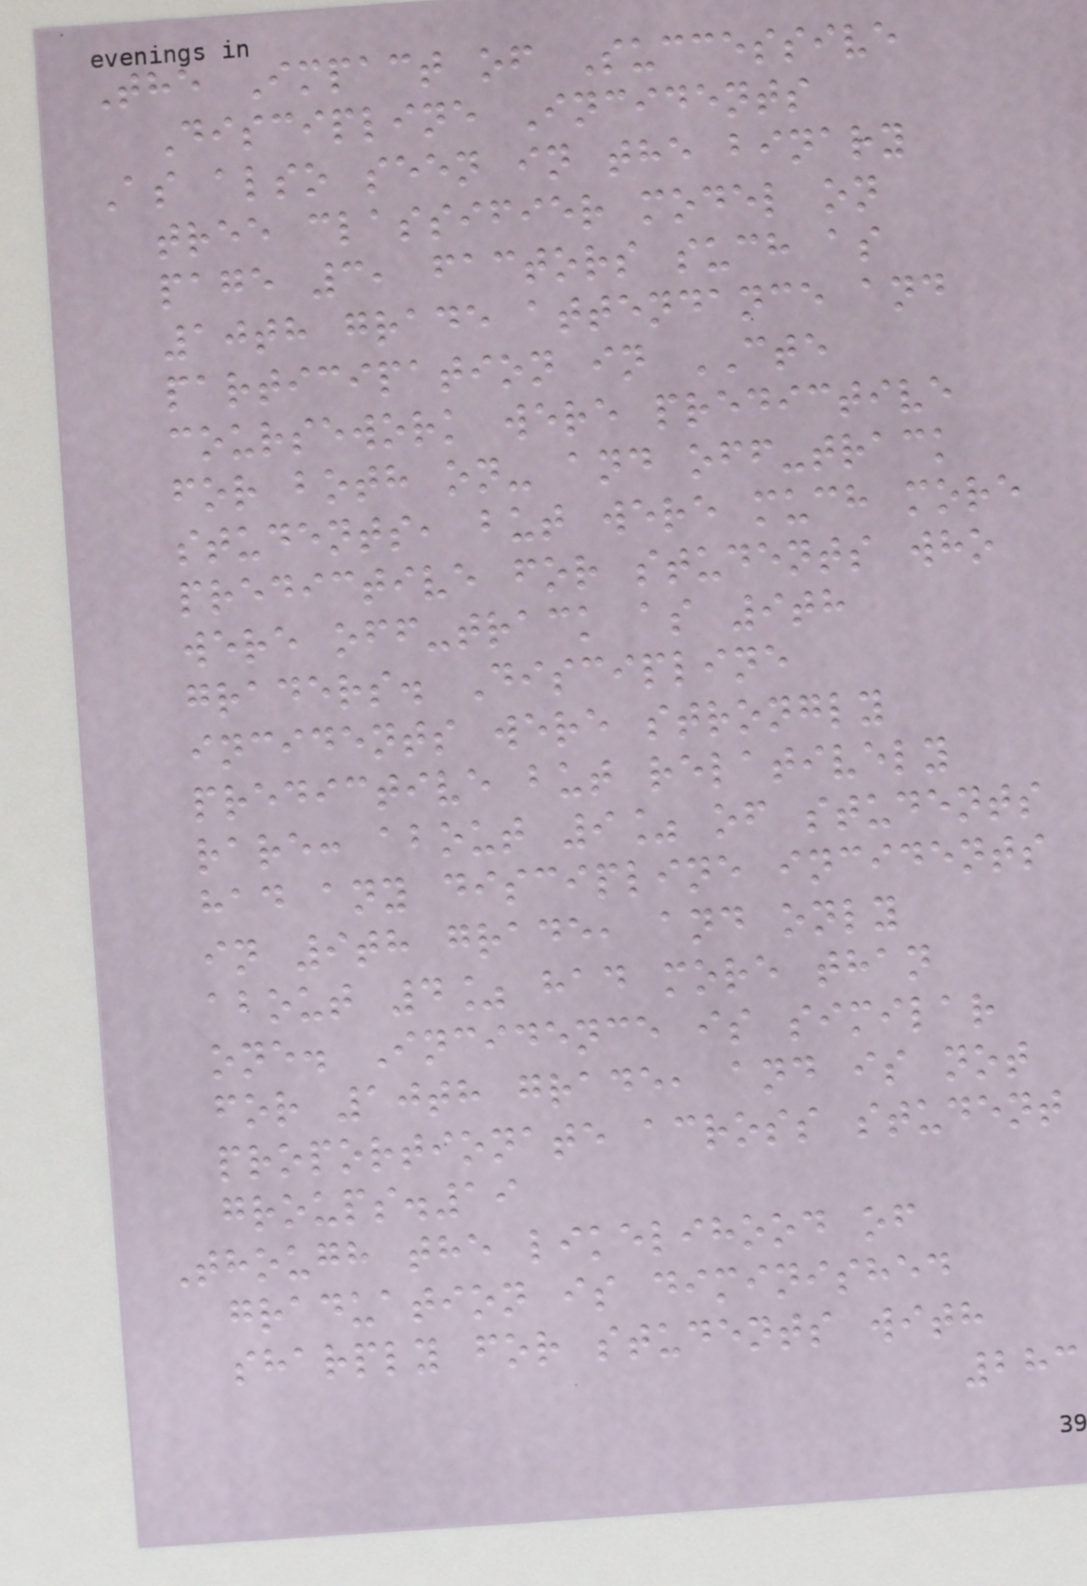The Impact of Successive
Discipline Incidents
As also seen in the binary
tree classifier model on
page 3, factors such as
10th grade attendance and
participation in CTE
coursework were predictive
for both on- and off-track
students, but were much more
predictive for students who
were off-track as 9th
graders. Discipline
incidents were strongly
predictive but relatively
rare: about 9% of students
had any discipline incidents
in 9th grade, and only
about 4% had more than
one. Incidence is similar
for 10th grade, and is not
proportionate across student
groups.19
Though the likelihood of
graduation is diminished
sharply for students with
283
